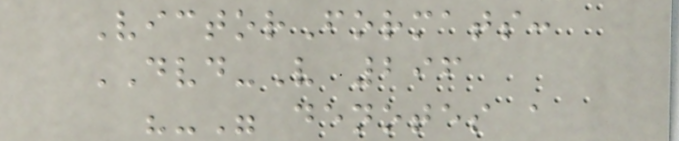VictorFormats:
DVD-V 296
"-" denotes a
